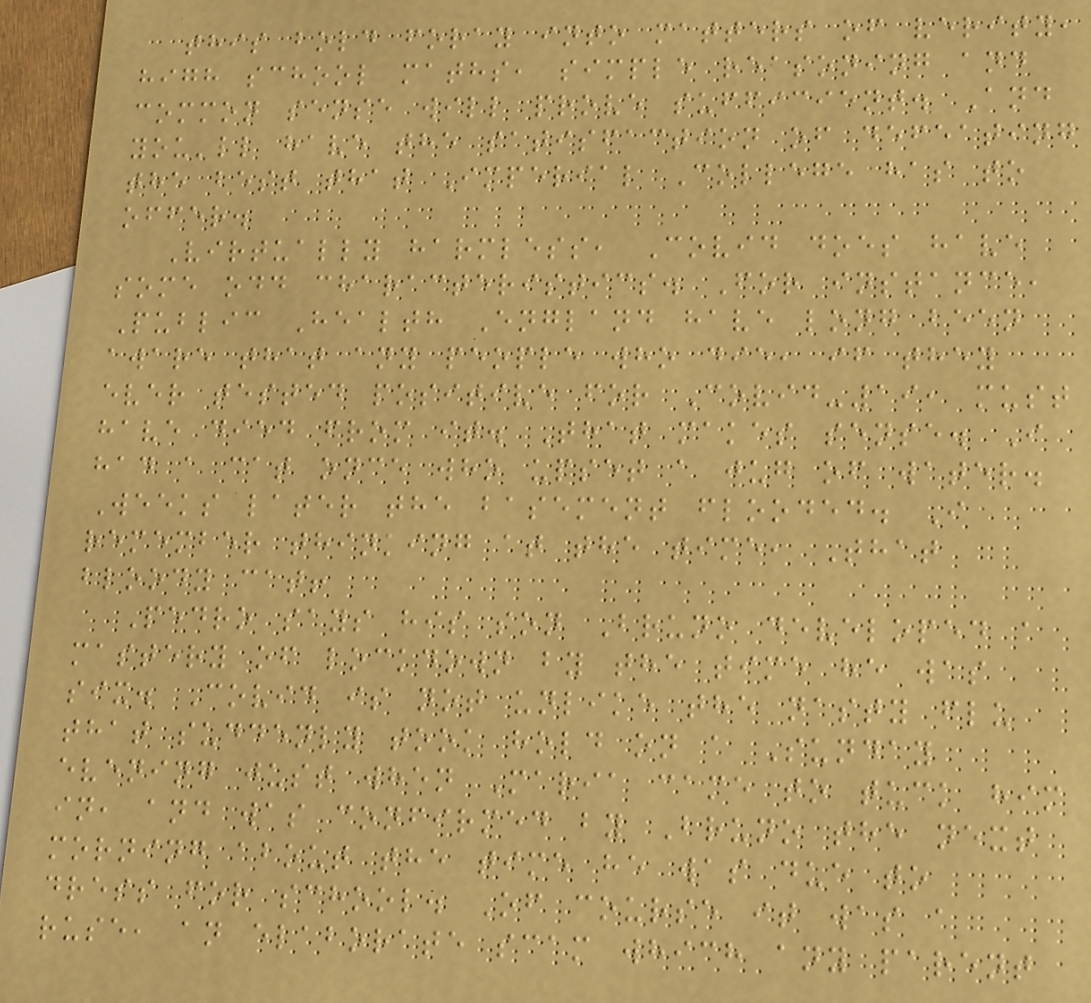this bold foray into matters of verity,
high school maths, simple reasoning and
common sense will prove sufficient. And
you'll have the satisfaction of defeating
the best that Imperial College has to
offer.
Virtually harmless, Covid does have
some odd characteristics. For instance,
Public Health England have long been
aware that any people who die, if they
ever tested positive for Covid-19, must
have died from it. That makes sense. I
had a cat once who upset a jug of water.
Weeks later the basement flooded. I
remember thinking at the time, That
bloody cat!
Pedro says his son Bruno developed a
mastery of lockdown by the time he was
six. Covid is not unlike the nasty flu
that suddenly took hold on a Sunday
evening just when Maria came to tuck him
in, and was confirmed by Bruno the next
morning about the time he was due to
dress for school. Of course it was a
ruse, an elaborate scam which any parent
